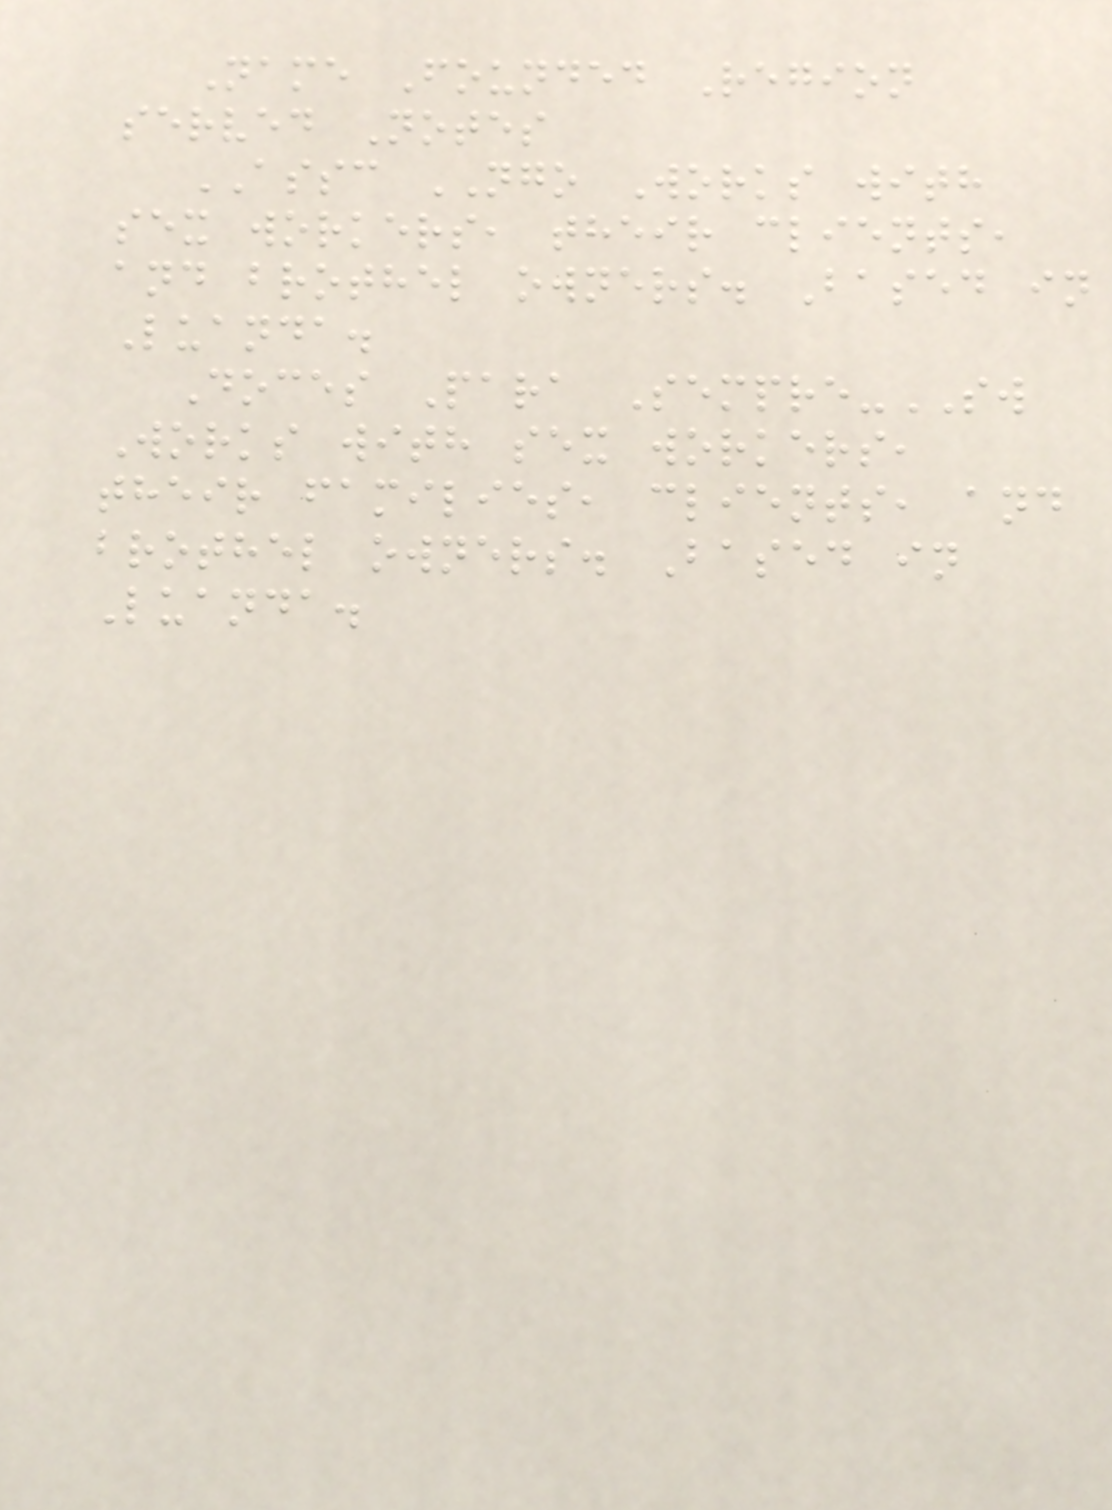Name Founded Region
served Notes
ASSC NGO Works with
sex workers, their clients,
and brothel owners. Based in
Luanda.
Doces Para Sempre-SW
Works with sex workers,
their families, clients, and
brothel owners. Based in
Luanda.
